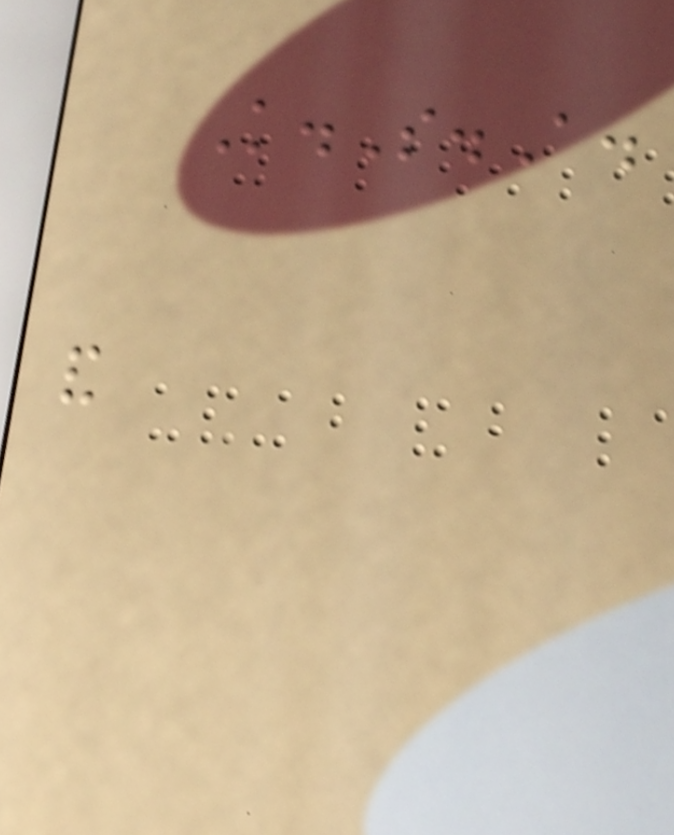K.S.A.
and
